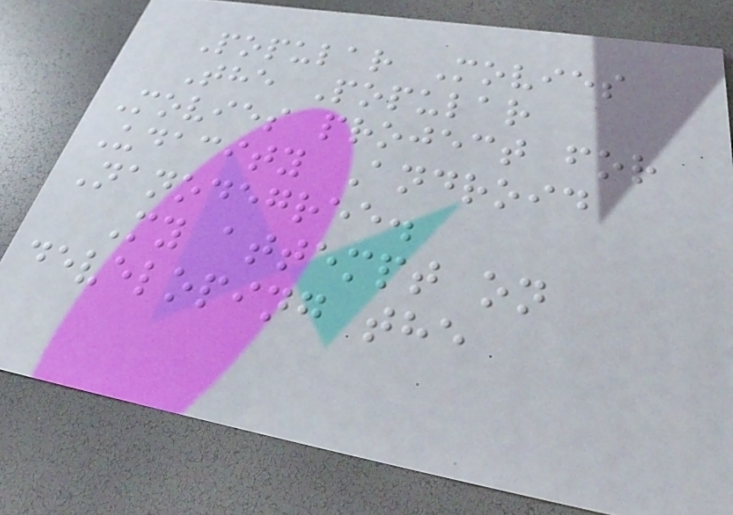Popular Movies
The Popular
Movies project for
Udacity Android
Nanodegree.
My attempt on
developing the
